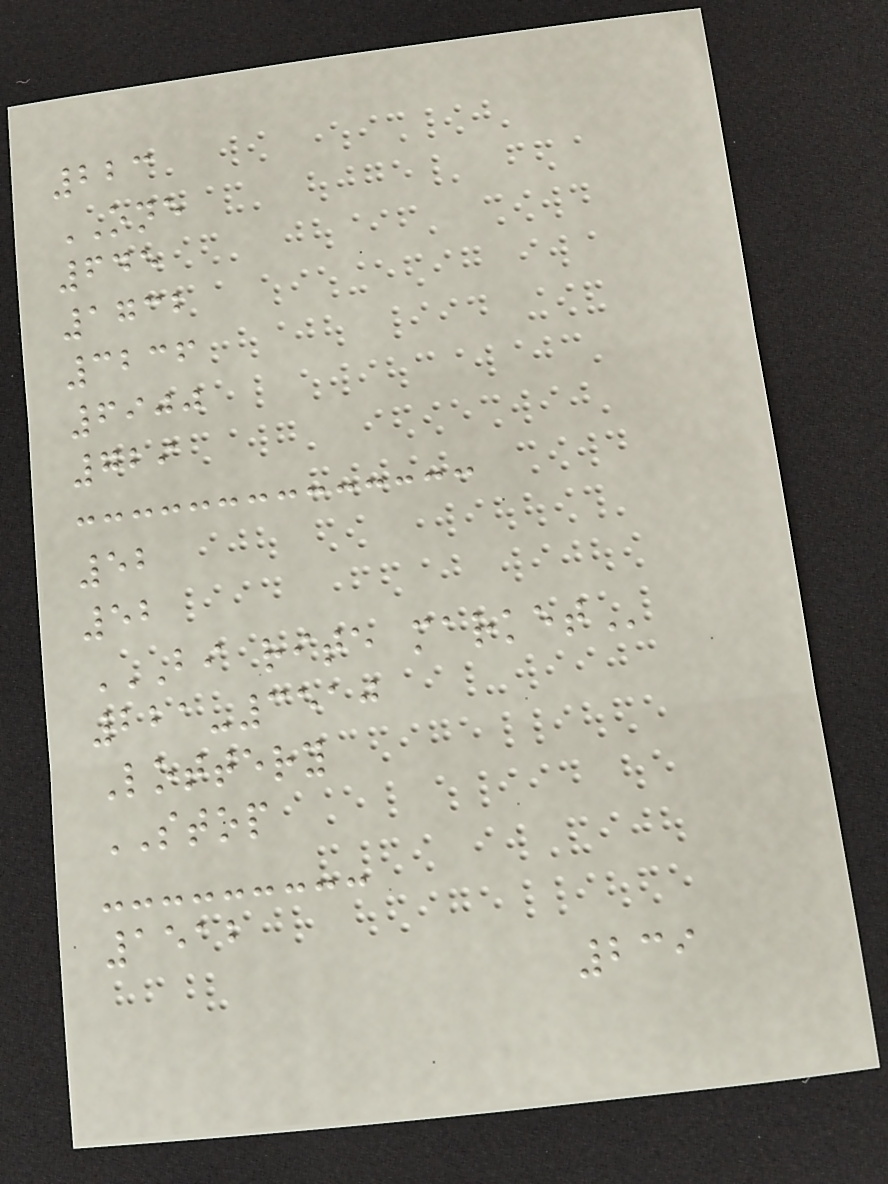223
ONE
645
1732
3236
6900
729
52
52
BI RITE MARKET
221-3510
Lottery
STOP
1512
239
